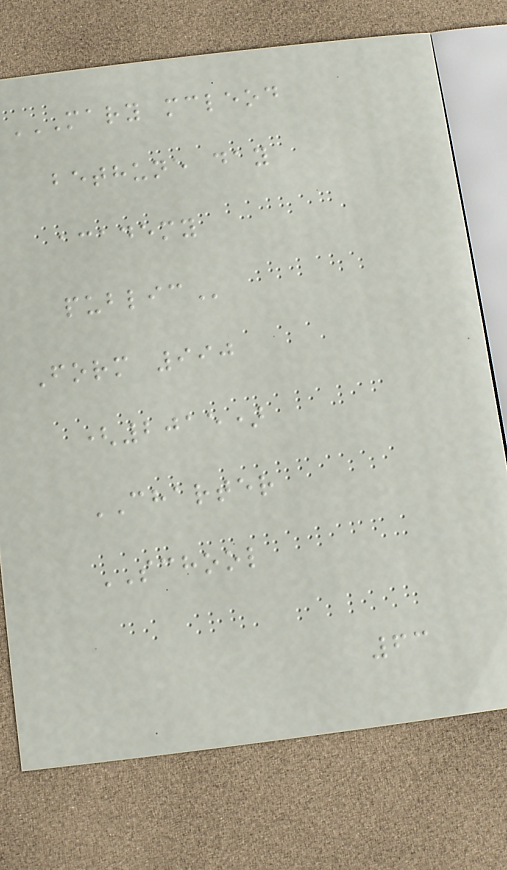MARY MCLEOD
BETHUNE DAY
ACADEMY
PUBLIC
Form 990
(2015)
CHARTER
SCHOOL
63
